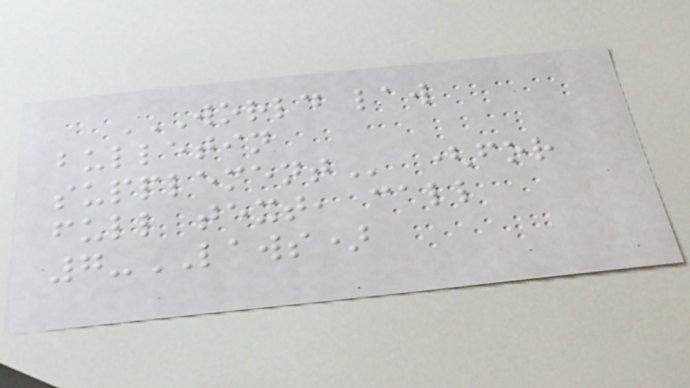WORLD LAW
BULLETIN
SUPPLEMENT (for
full text, call
7-LAWS)
